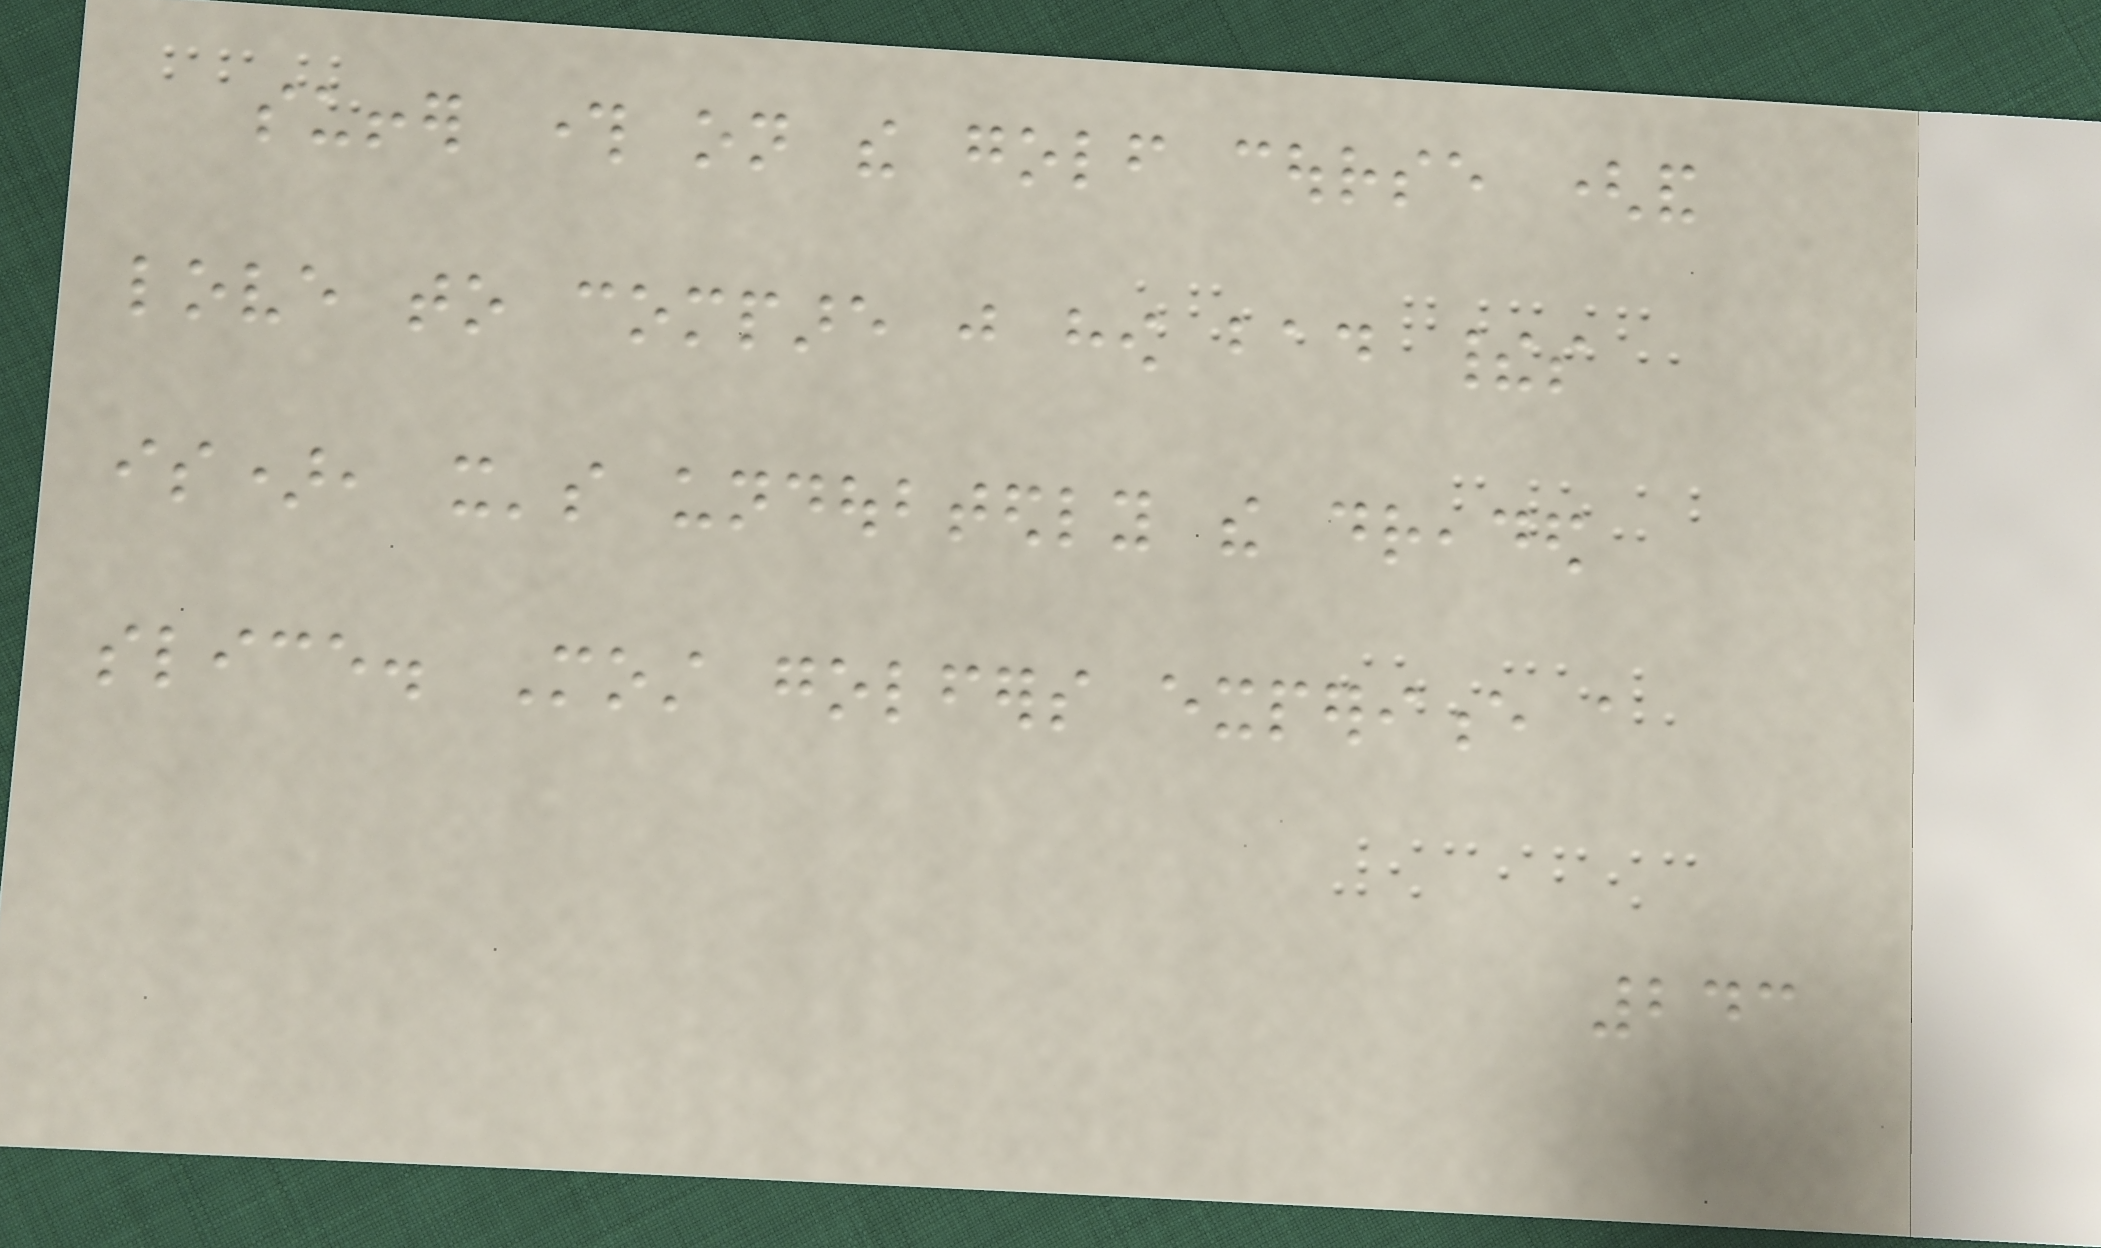suffer through on the golf course (and
love to compare just how bad theirs
is), it's undoubtedly the dreaded
slice. Most golfers experience a
243
